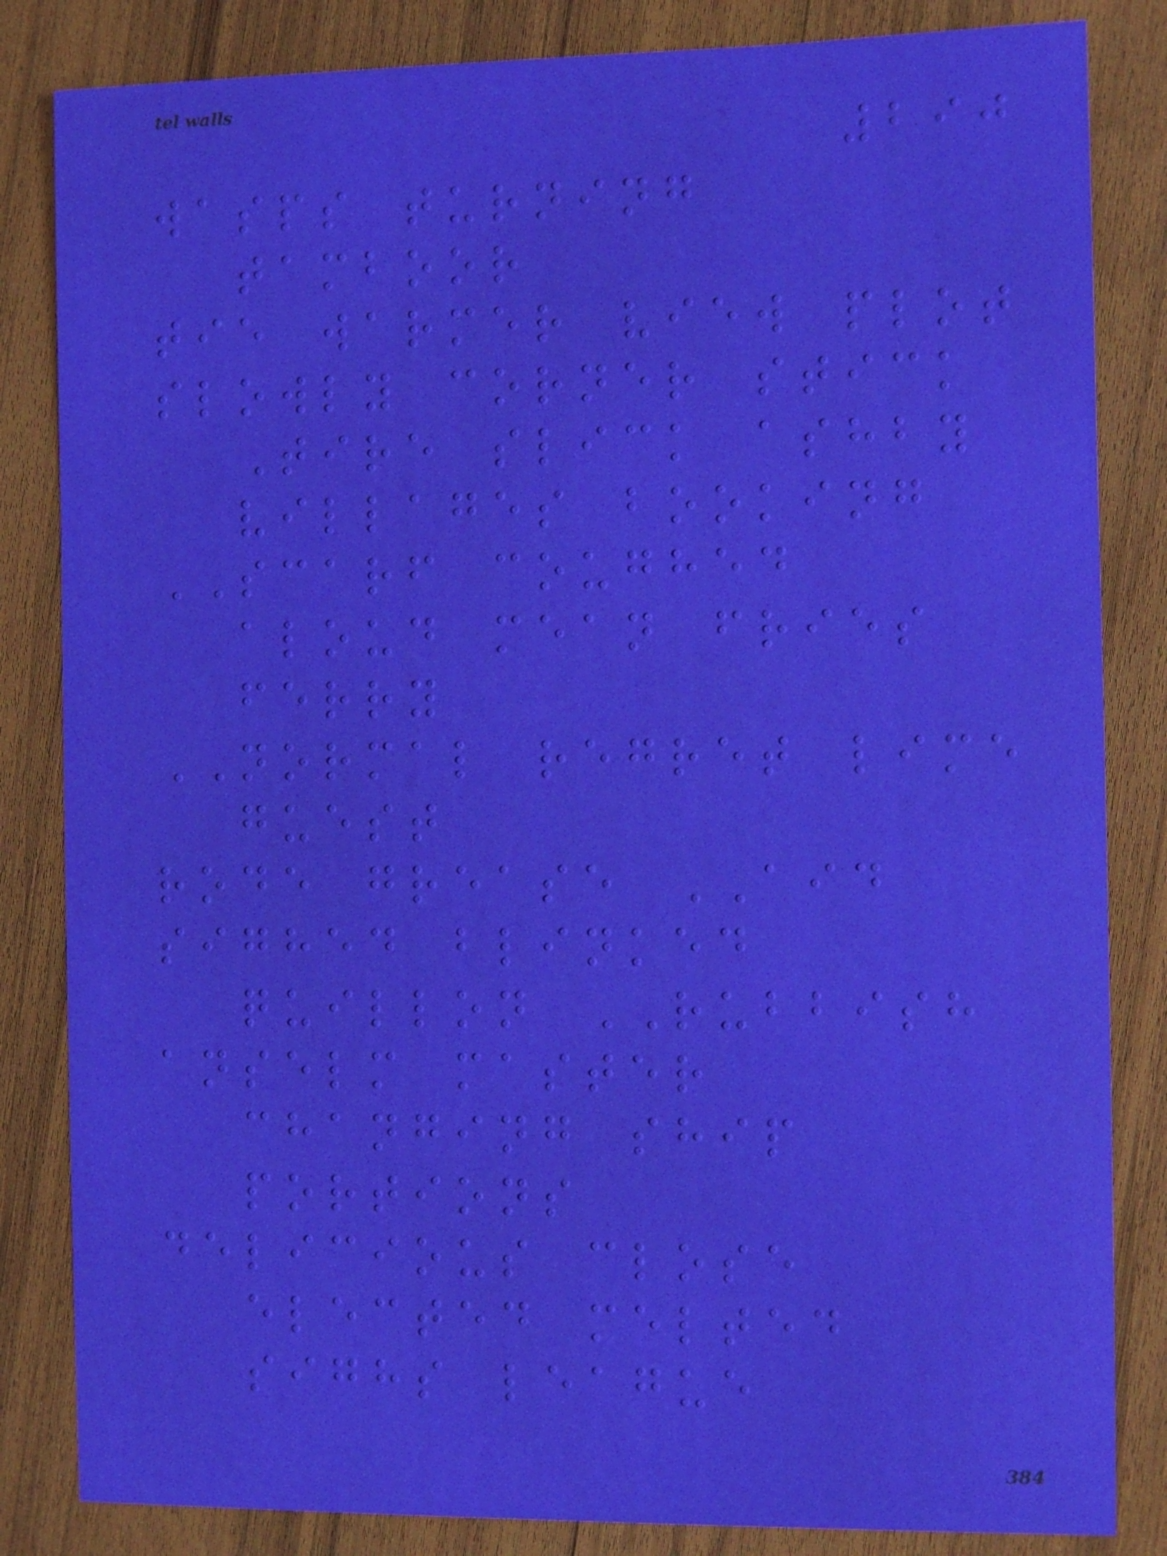290
wasps turning
tamboor
tie warmer view plot
slowly corner stick
Tire slick ashby
villages booking
SCARF coughed
aloud mean fries
ferry
NORMAL regret lime
guest
rode grease AID
sighed blinked
quillon RUBBISH
anselm master
changing ship
portions
delicious close
elected melted
sighs league
